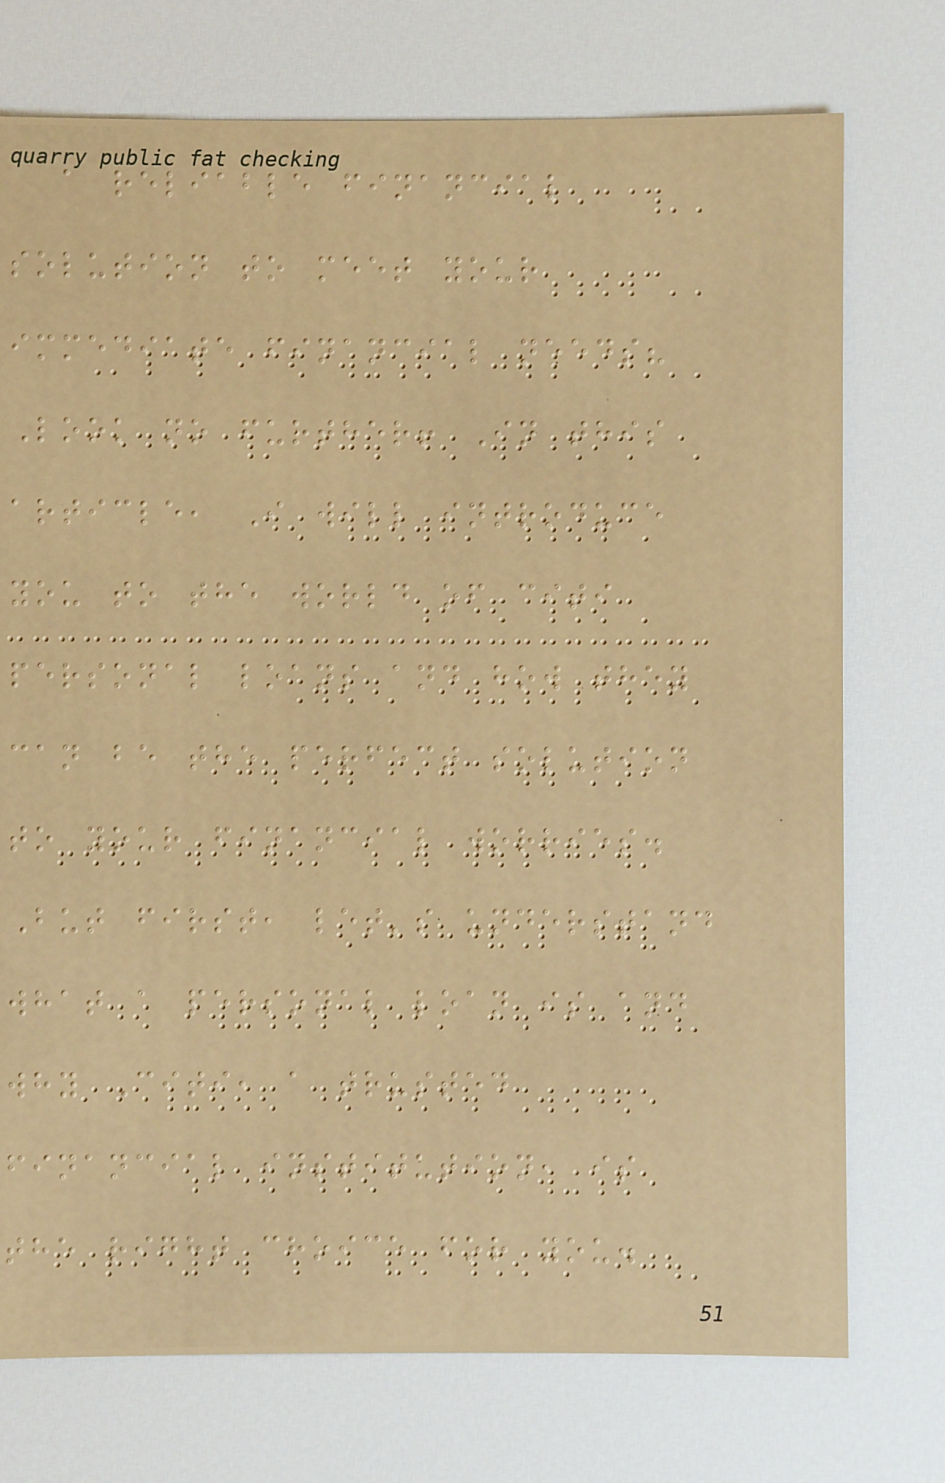a reliable financial
solution to meet your
immediate financial needs?
Look no further! In this
article, I will introduce
you to the world of citi
personal loans and how they
can be the perfect solution
to your financial worries.
But first, let's understand
what a personal loan is and
why Citi, a trusted
financial institution, is
the right choice for you.
